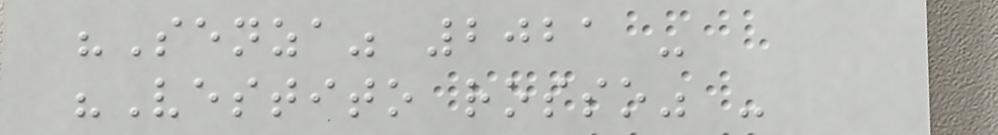"Senza" 2021 -
"Vestito rosso" -
